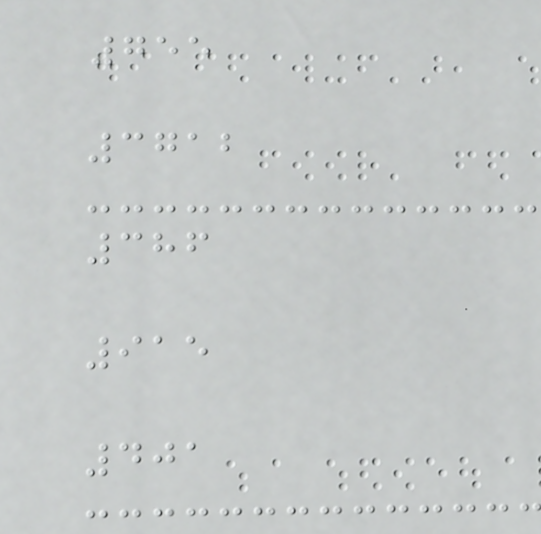755
3712
386
915
401
